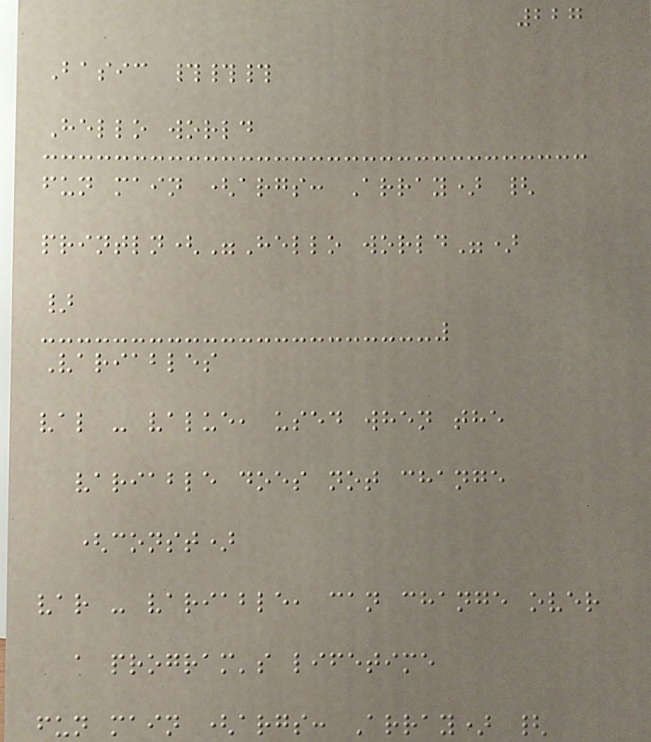227
Basic ###
Hello world
fun main (args: Array) {
println("Hello world")
}
Variables
val - value, used when the
variable does not change
(const)
var - variable, can change over
a program's lifetime
fun main (args: Array) {
